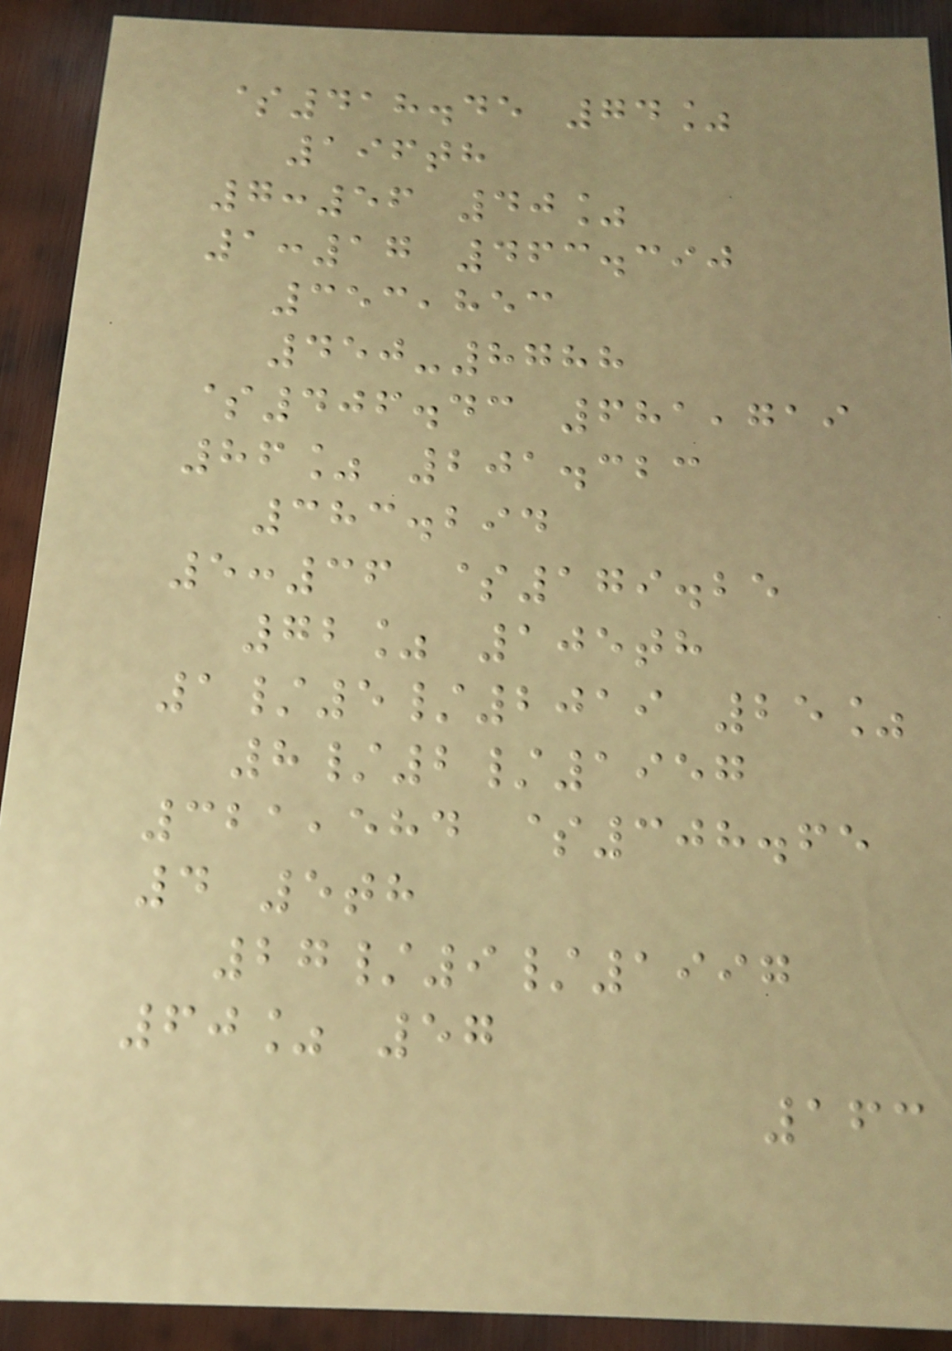$418.45 74%
196th
7:56 40%
1:17 463.390
353,853
450-8788
$406.43 681,719
86% 201.323
383.294
5:36 $179.25
72% 105th
1/5/2019 25%
8/2/1957
321,584 $308.65
4 5th
27/9/1997
60% 57
163
